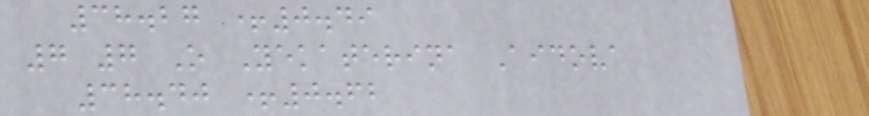38.27 +0.49
7 7 O Yekaterina Aidova
38.40 +0.62
